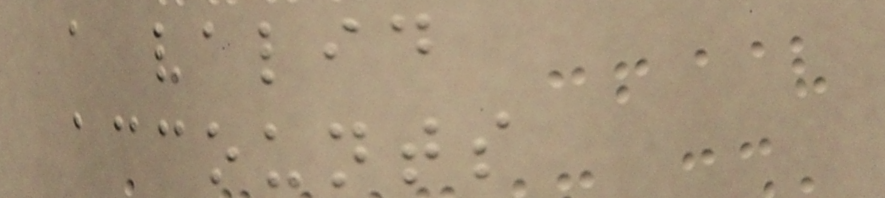a valid
accounts
